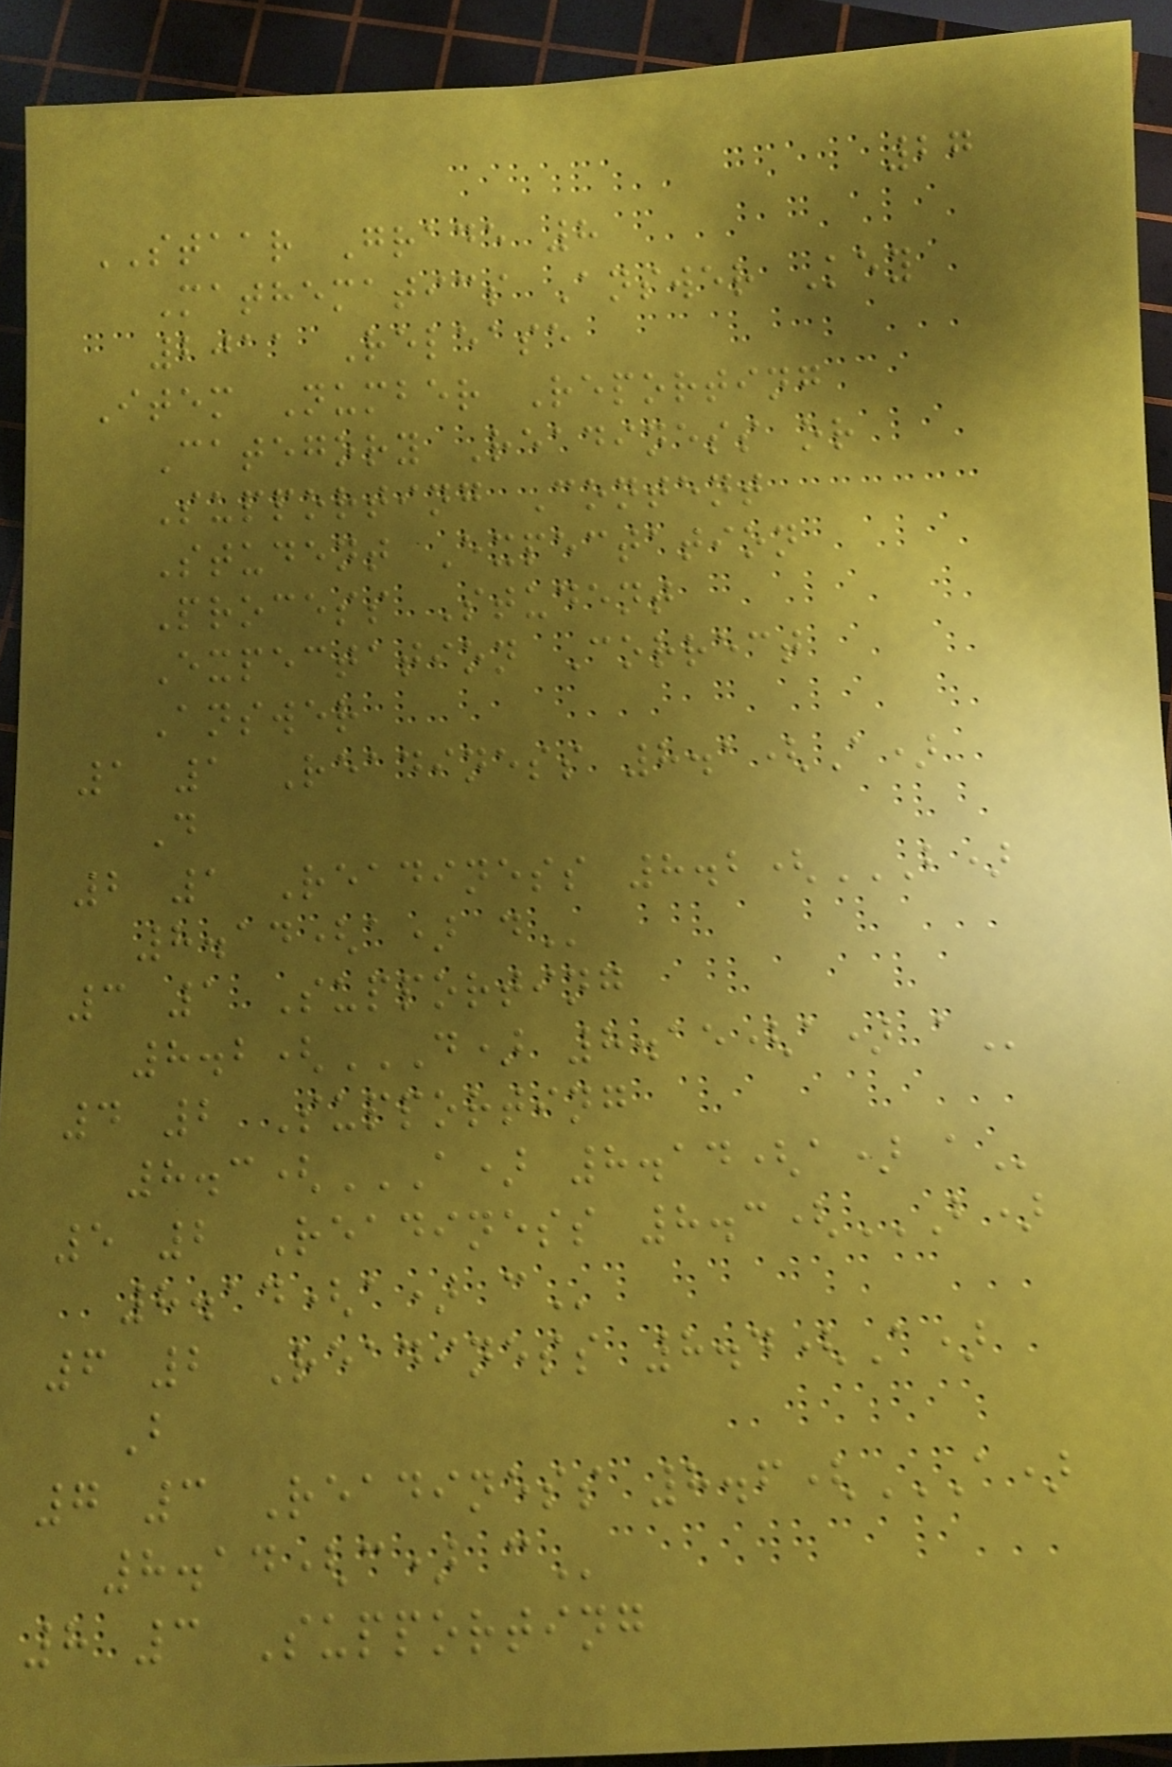27
STAAR Grade 8
Mathematics Answer Key
2011 Release
Item Number Reporting
Category Readiness or
Supporting Content
Student Expectation
Process Student
Expectation Correct
Answer
1 1 Readiness 8.1(A)
D
2 1 Readiness 8.2(B)
8.14(A) D
3 1 Supporting
8.2(D) 8.15(A) A
4 2 Supporting
8.3(A) 8.14(A) A
5 2 Readiness 8.3(B)
8.14(A) C
6 2 Readiness 8.4(A)
B
7 3 Readiness 8.6(A)
8.14(C) C
8 3 Supporting
